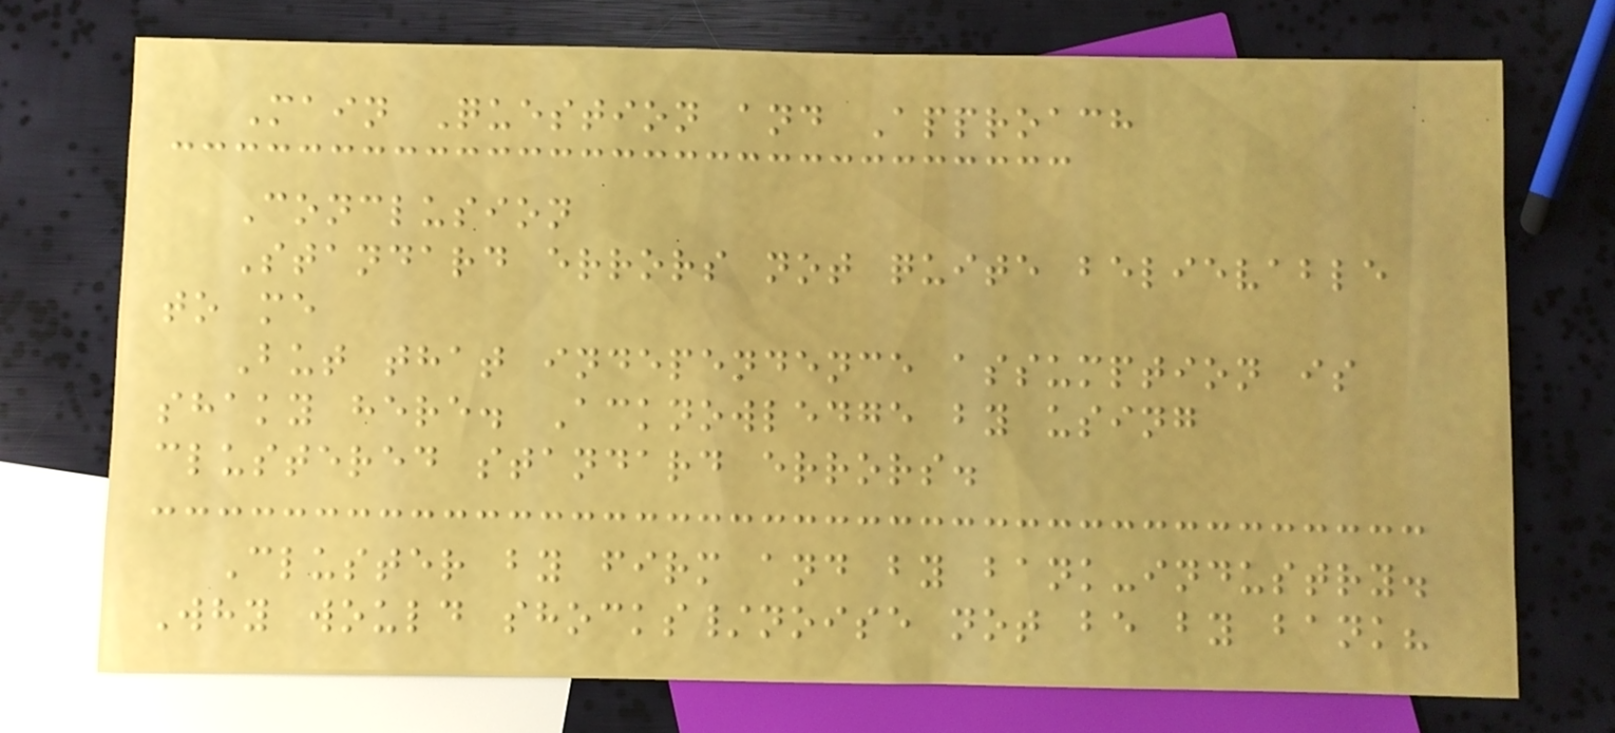Main Question and Approach
Conclusion
Standard errors not quite believable
to me
But that independence assumption is
shaky here. Acknowledge by using
clustered standard errors.
Cluster by firm and by bank-industry.
Why would shocks/noise not be by bank?
